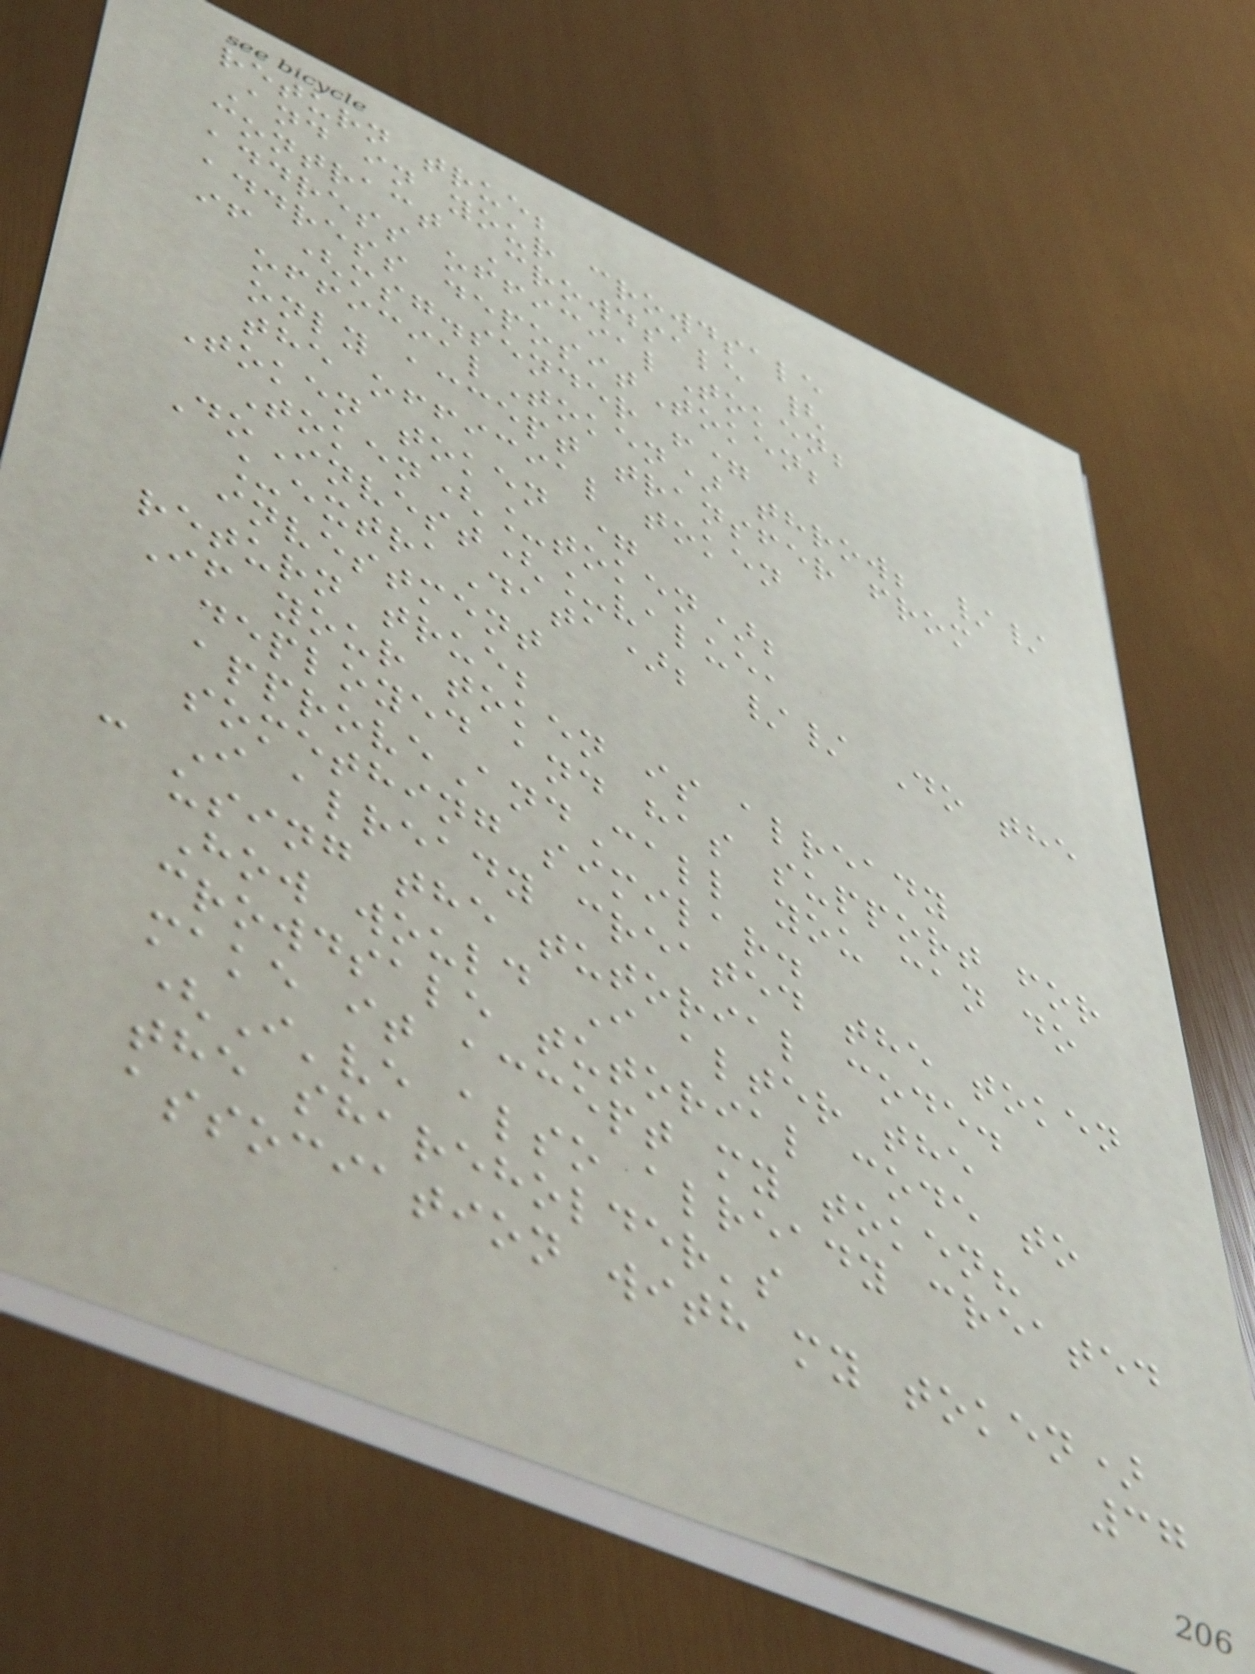return true;
And in your crowdsale
contract Crowdsale {
address officialToken;
address depositToken;
if (msg.sender !=
officialToken) throw; //
only accept transfer from
the official token
Token token =
Token(_token);
DoInvest(_value,
_extraData); // Do the
investment
return true;
If your token is already
deployed and has support for
approveAndCall you can do
something similar.
- I already created the token
using the tutorial code.
How would I alter the
crowdsale tutorial code to
make it accept my token?
(I've also already created
the shareholder's
association with my token)
37
